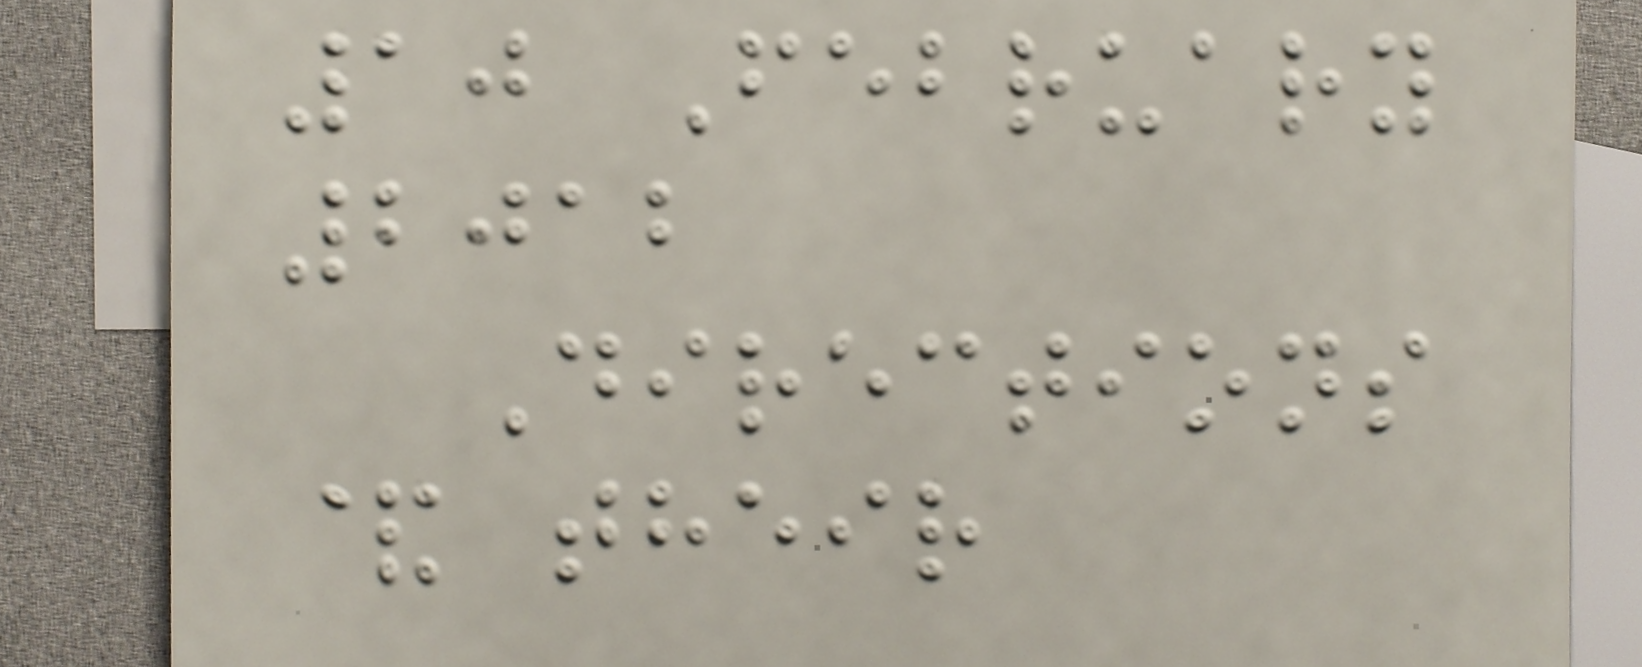10 February
2012
Directions
& their
